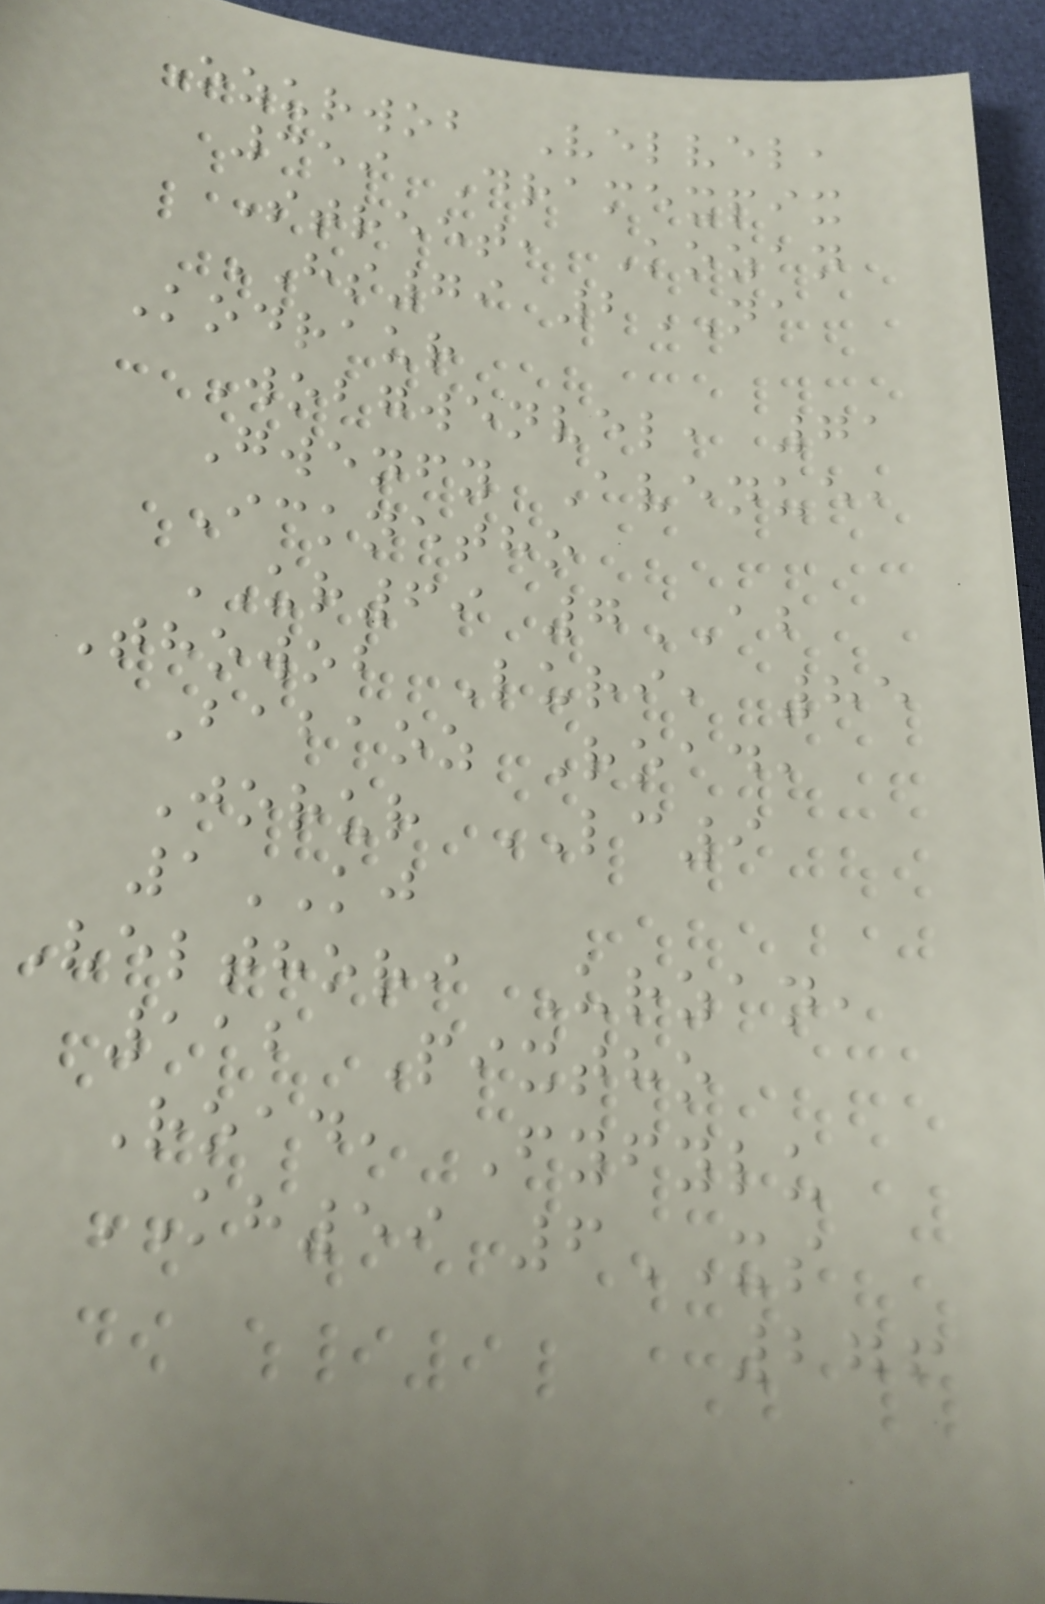Ozurwob Velvel,
359 Dramexpix
Street, Kozan
HS79 2NA
Kodraur
Wobgwenvel, 71
Gwenfy Avenue,
Icknetho
UR69 7AB
Thowob Luri, 85
Babaoz Road,
Jorur LC9
1KJ
Velthori Urzan,
112 Pixtho
Road, Fyfylu
KH59 6XS
276
